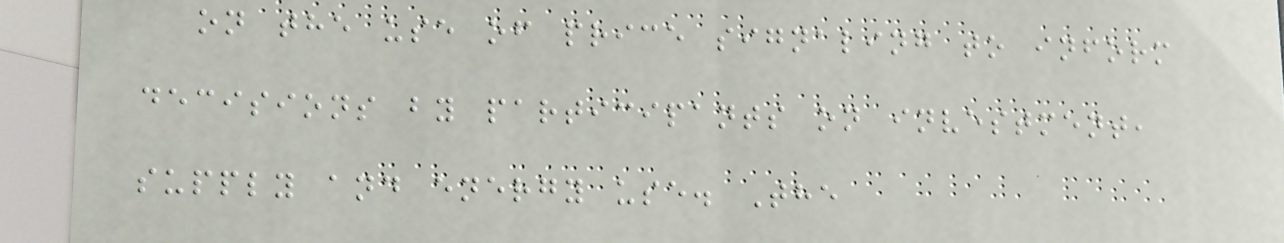on the use of price signaling to inform
decisions by participants on investment,
supply and energy use. The
